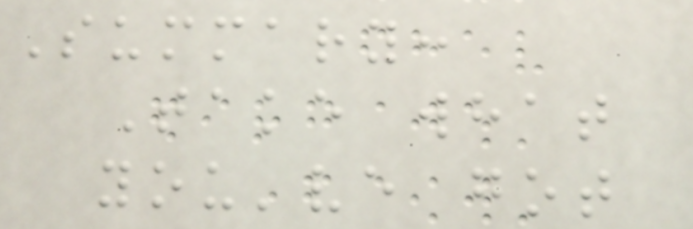Summary:
Take what
you've got
